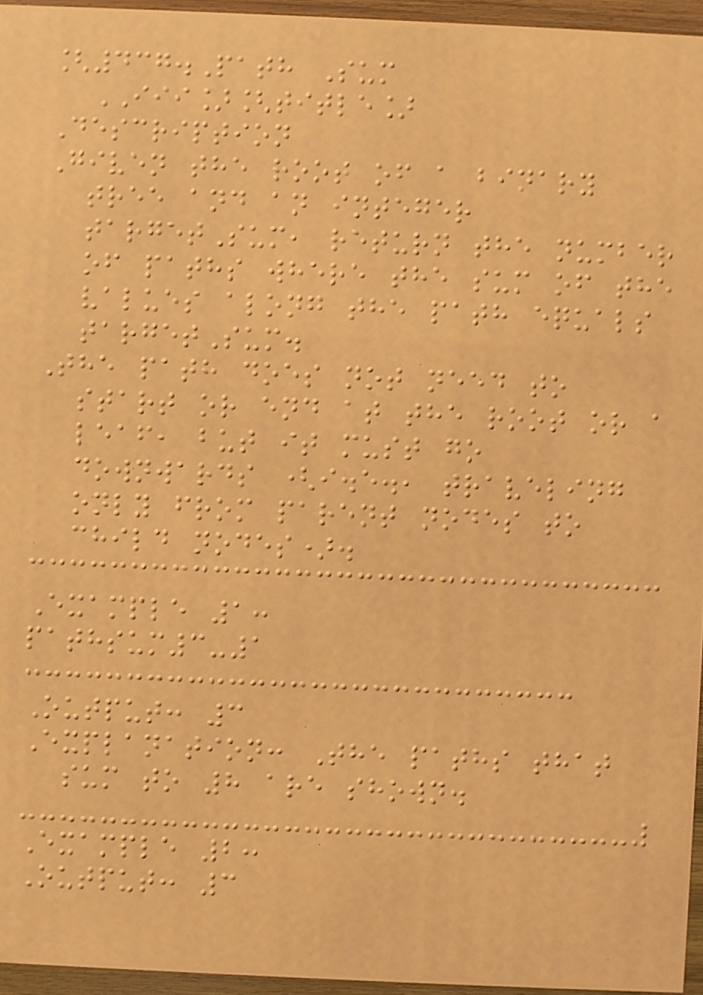[437.Path Sum
III][title]
Description
Given the root of a binary
tree and an integer
targetSum, return the number
of paths where the sum of the
values along the path equals
targetSum.
The path does not need to
start or end at the root or a
leaf, but it must go
downwards (i.e., traveling
only from parent nodes to
child nodes).
Example 1:
pathsum3-1
Output: 3
Explanation: The paths that
sum to 8 are shown.
Example 2:
Output: 3
